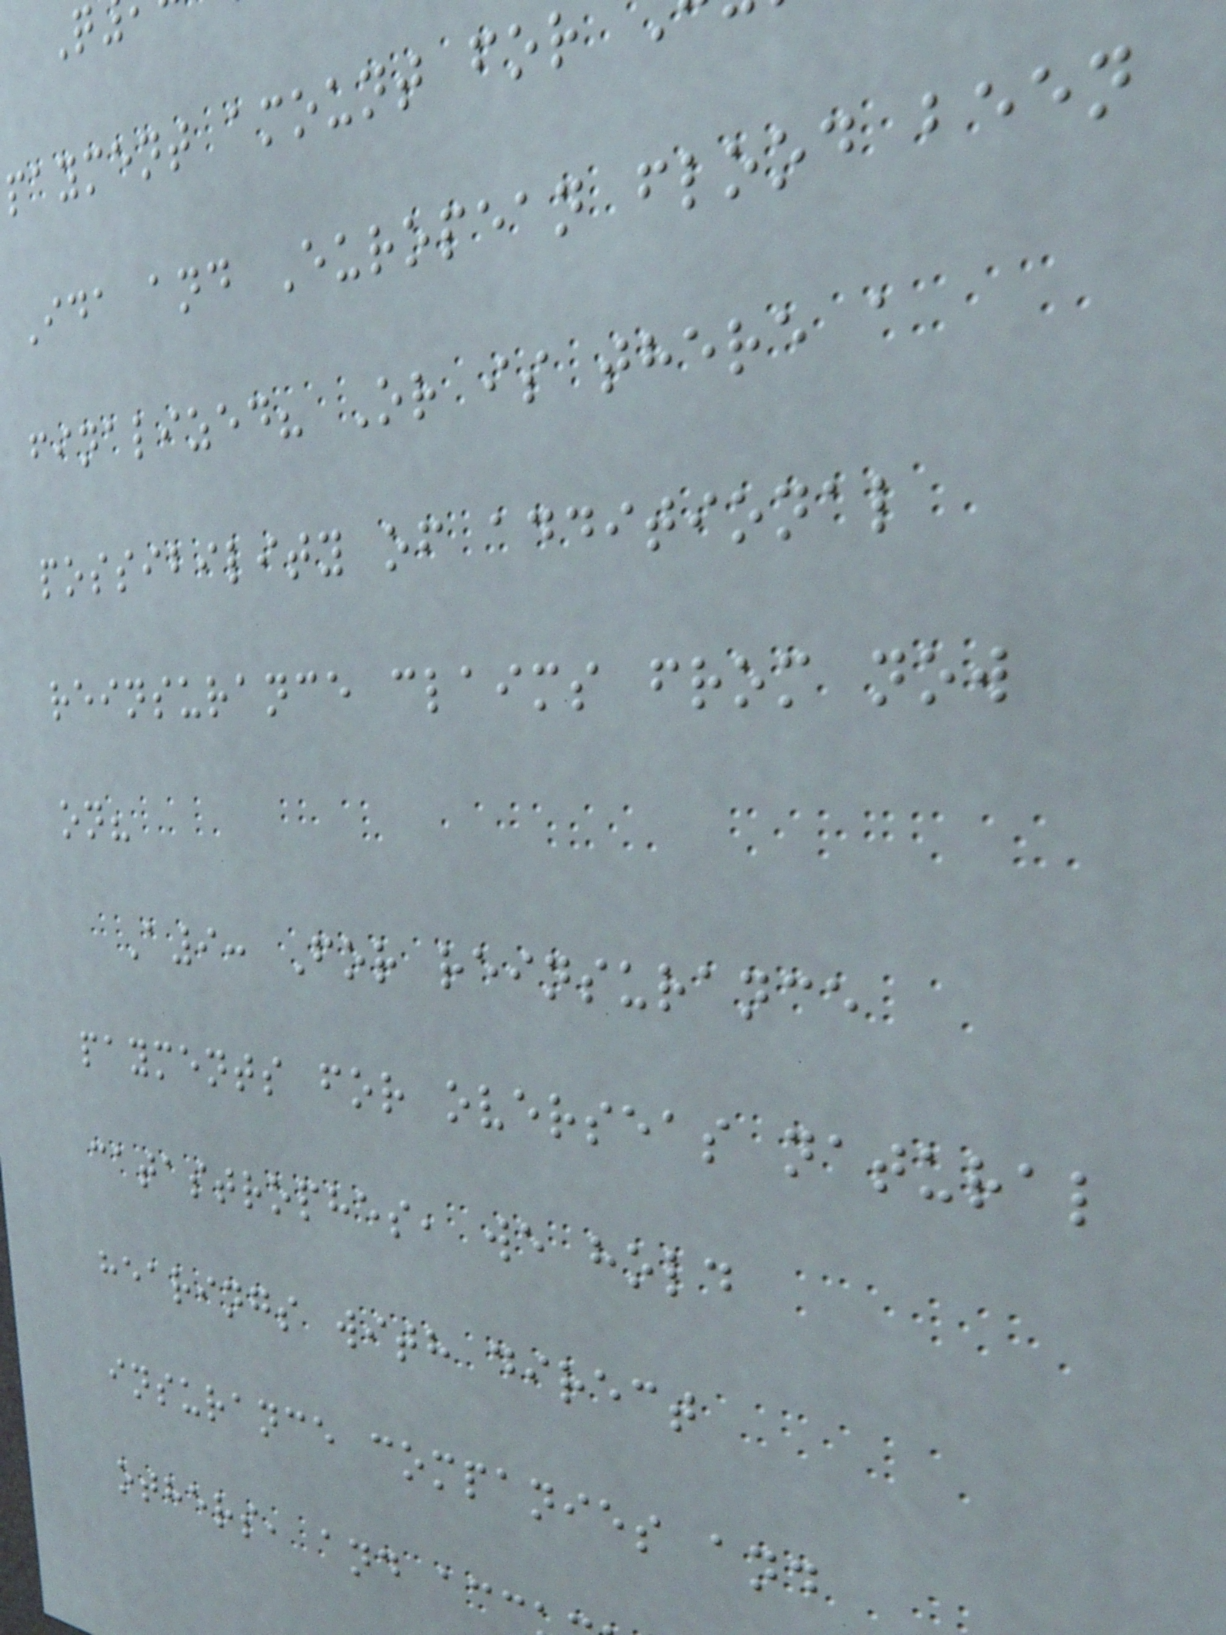payment amount for
Ida and European flood been
finalized? Or is there a
possibility of additional
reinsurance claims from now
on?
A9: For reinsurance
payments for overseas natural
catastrophes, we hold
hearings with direct
insurance companies and
others, and acc
